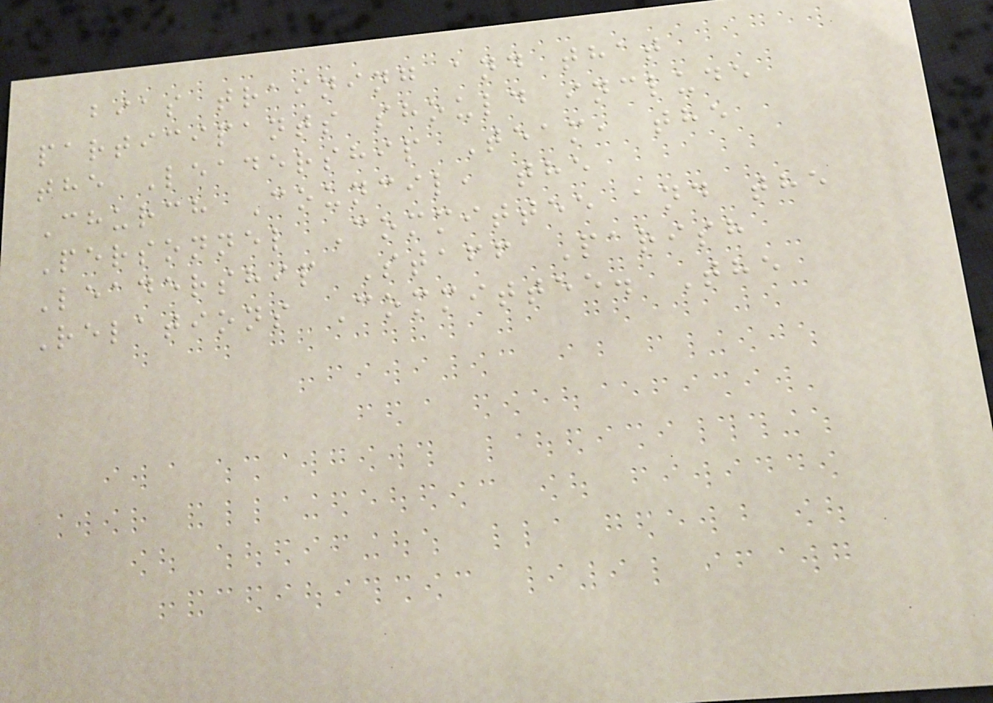bias training and that
participants should include
the Leadership Team, the
Church Council, the
Personnel Committee and the
Leadership Staff Parish
Relations Committee. The
